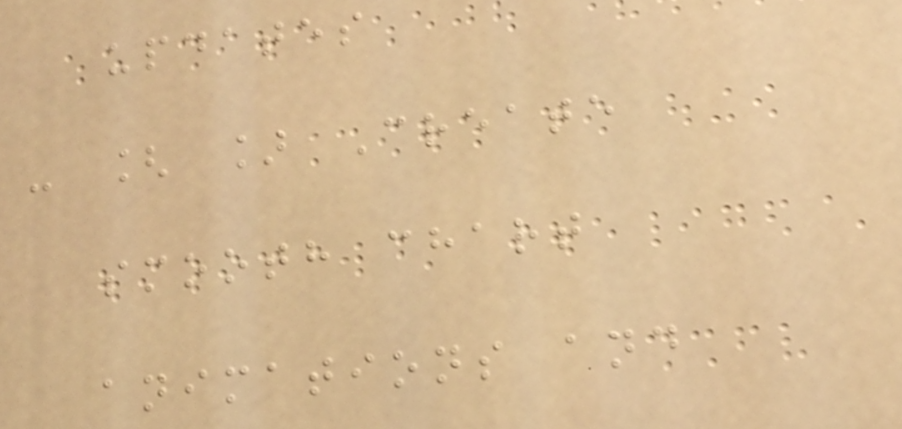updates
- [ ] Create
smooth chart
animations and
